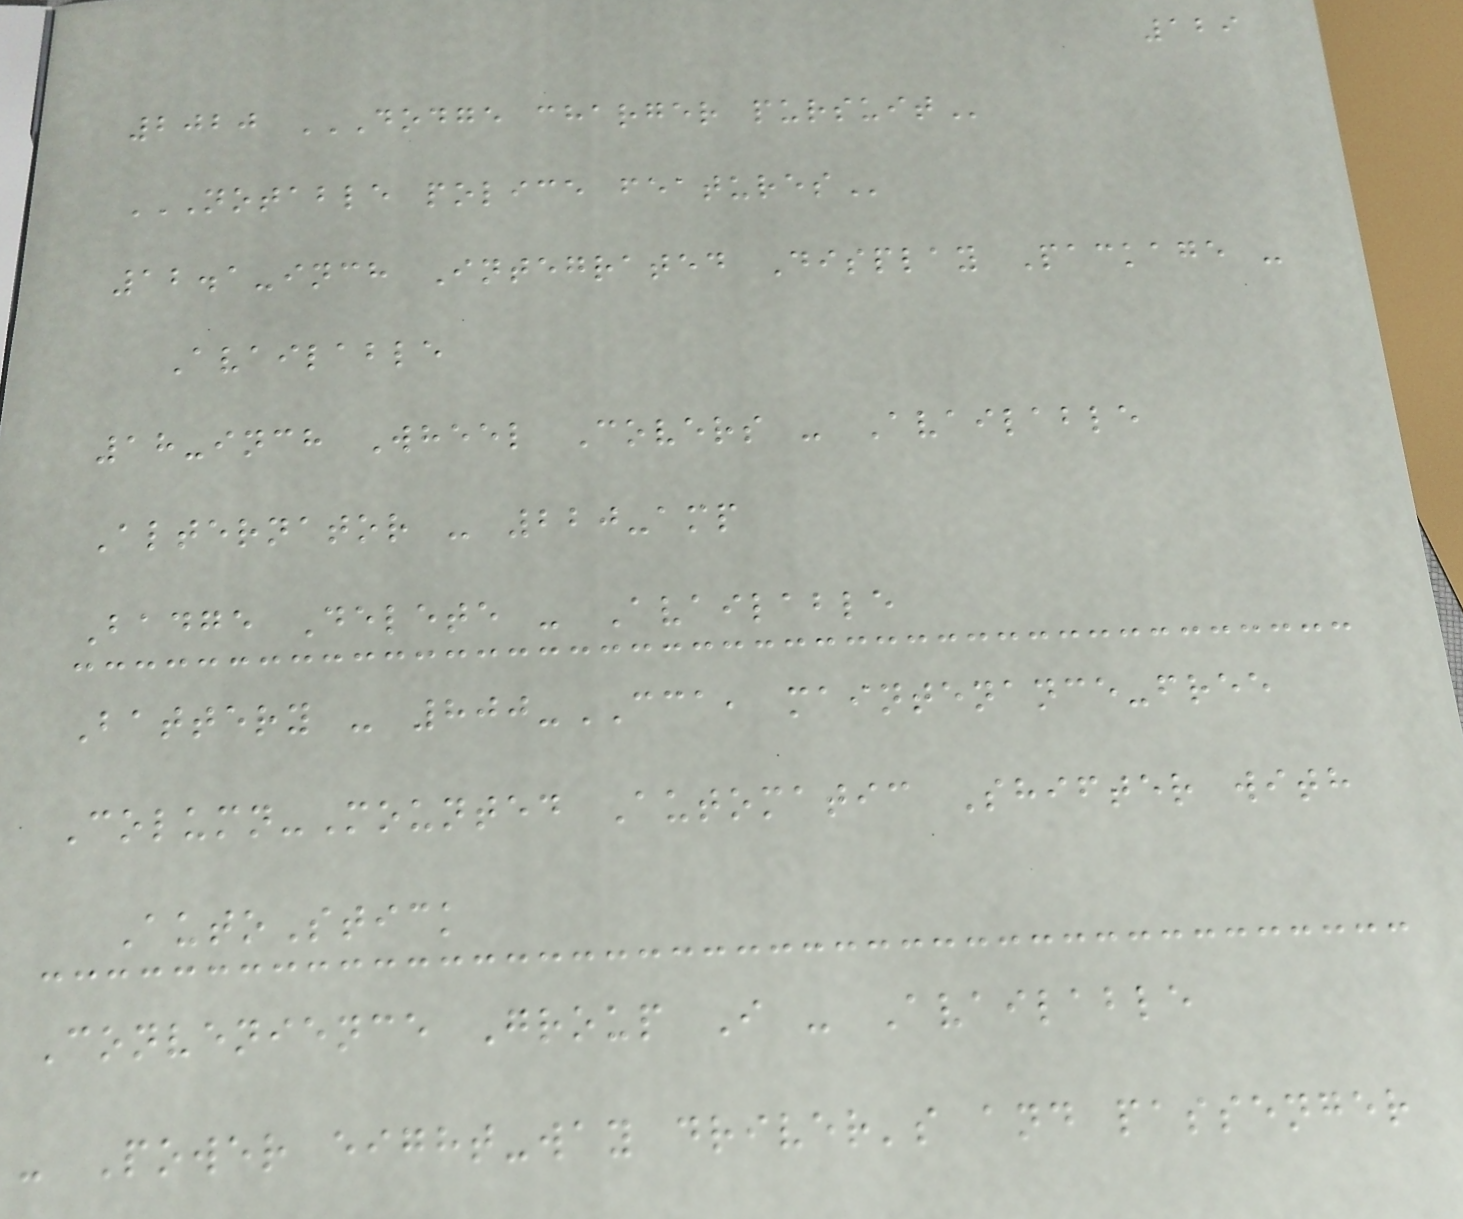129
2020 DODGE CHARGER PURSUIT
NOTABLE POLICE FEATURES
12.1-inch Integrated Display Package -
Available
18-inch Wheel Covers - Available
Alternator - 220-amp
Badge Delete - Available
Battery - 800-CCA, maintenance-free
Column-Mounted Automatic Shifter with
AutoStick
Convenience Group I - Available
- Power eight-way driver's and passenger
